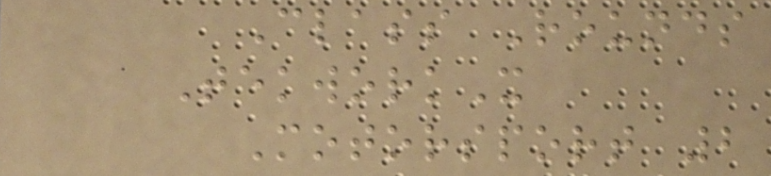Class Rounds
TekworkX
Motorsport 2
